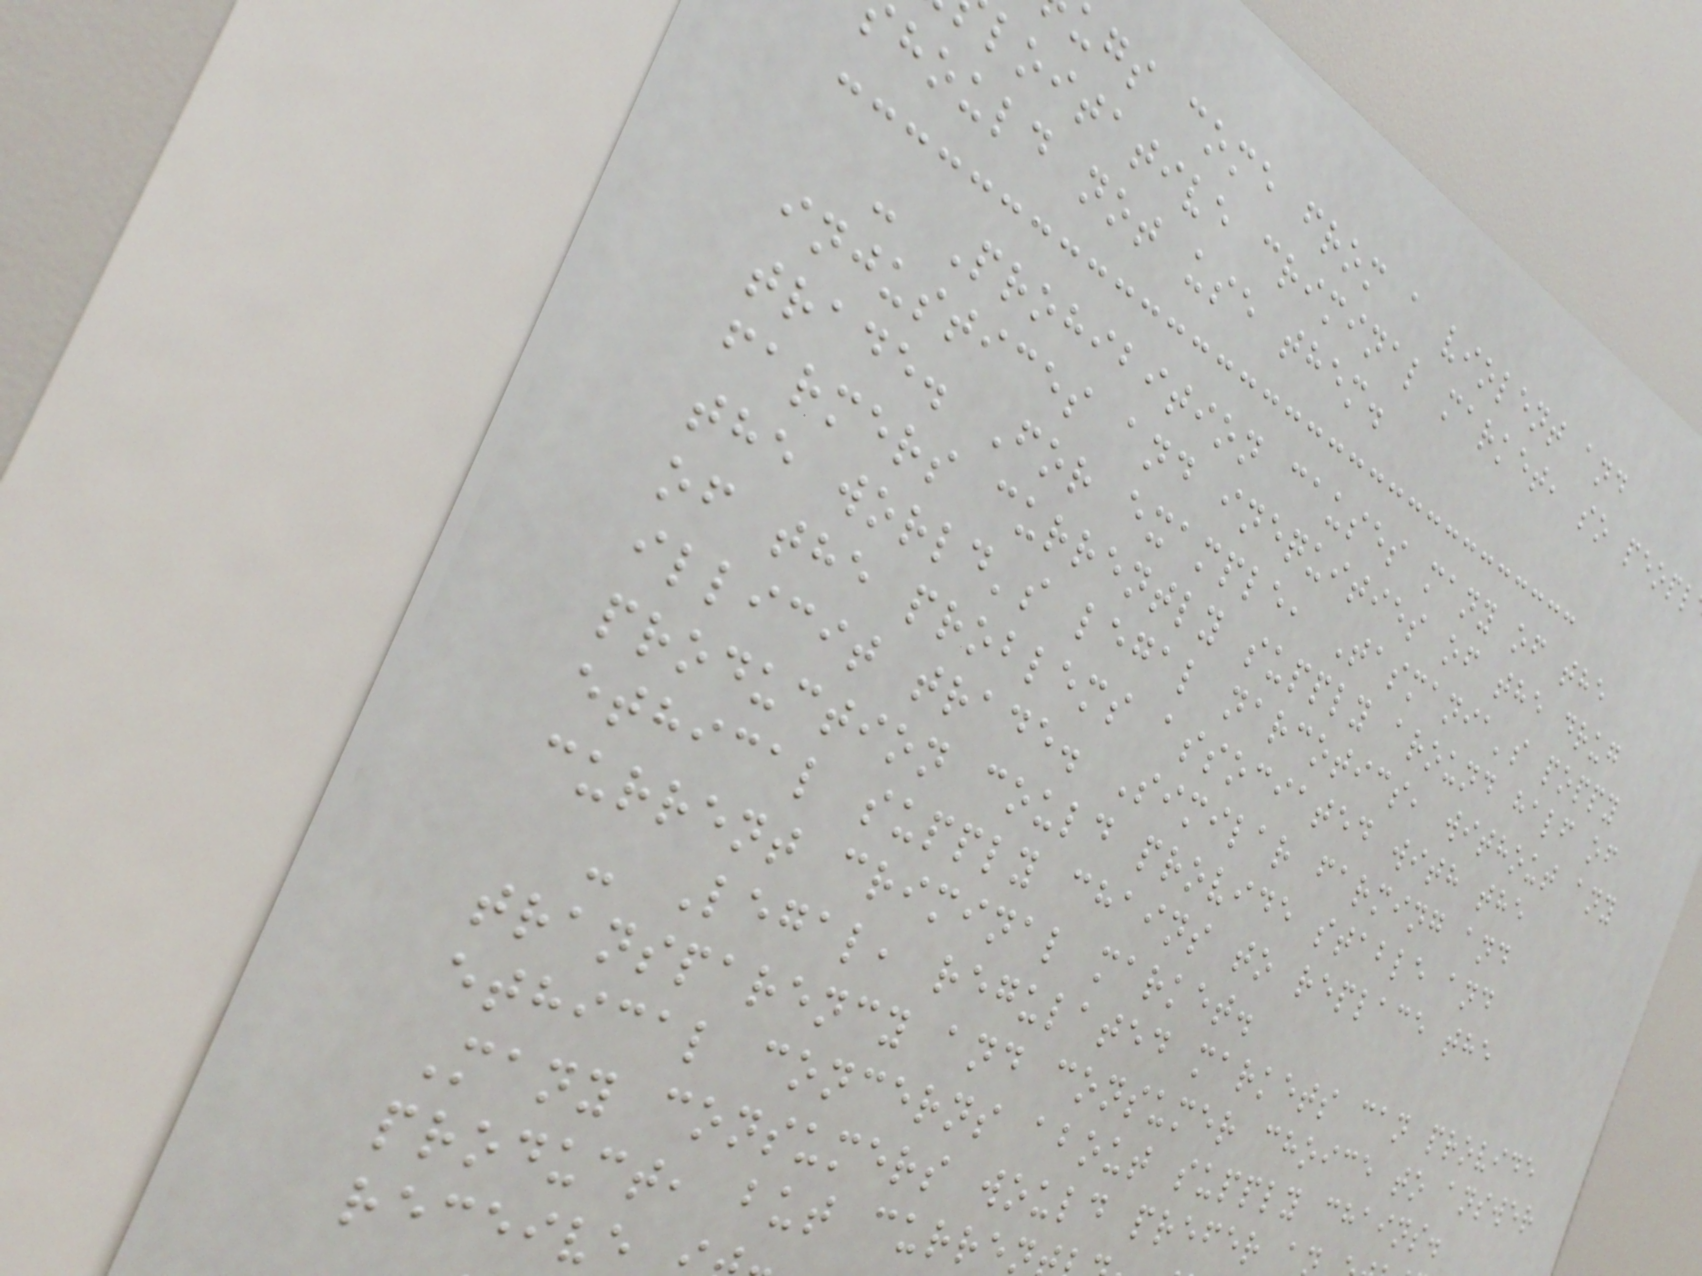ugs come from a violent and
loitative criminal market, so peopl
hould not use them.
- Prohibition causes many of the
injustices and inequities of the drug
trade. For example, Tasmania's poppy
farmers currently supply around half of
the world's legal narcotics, without any
of the problems associated with the
illicit trade. Similar farming and
production could provide stable and
ethical supply chains to replace the
current criminal market.
- Legal, regulated markets can provide
transparency and consumer choice to answer
ethical concerns about supply chains.
Many consumers would prefer a
product, but curren
receive
